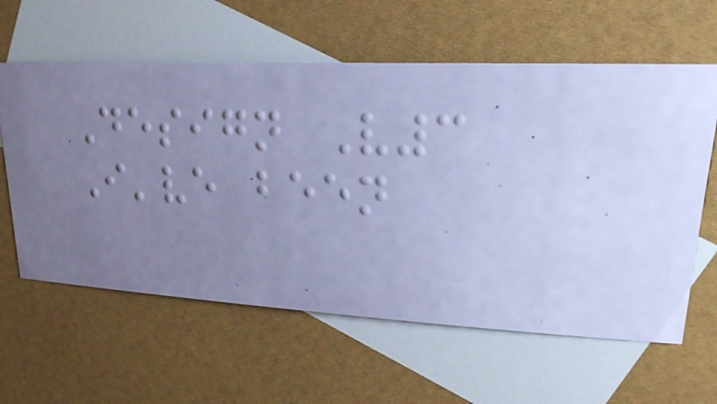Design V3
I've been
